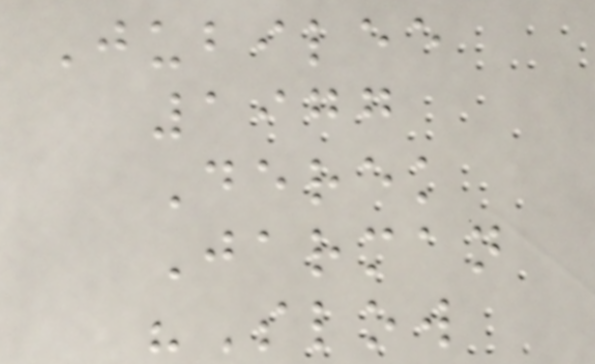Jubilee
1977
Derek
Jarman
"Slow
